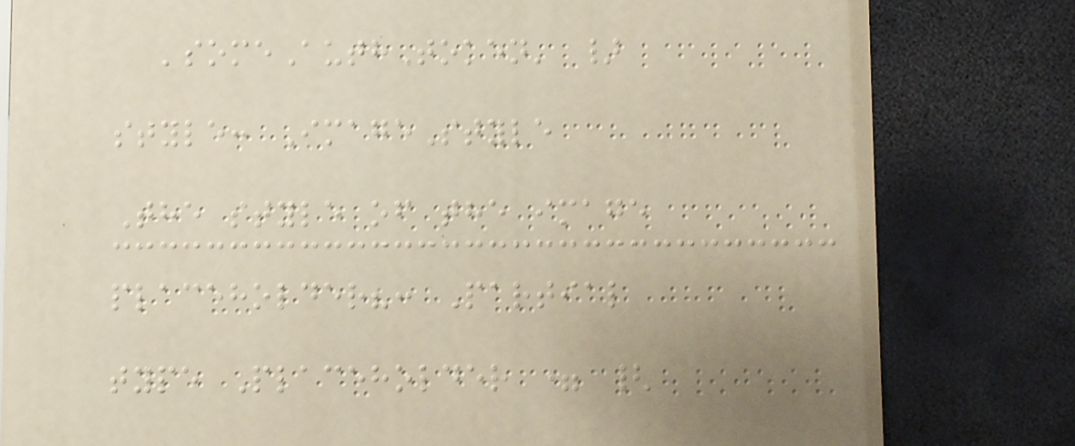'someAuthToken' }
style: ImageStyle
The style of the image
placeholder?: Partial
type Placeholder = {
